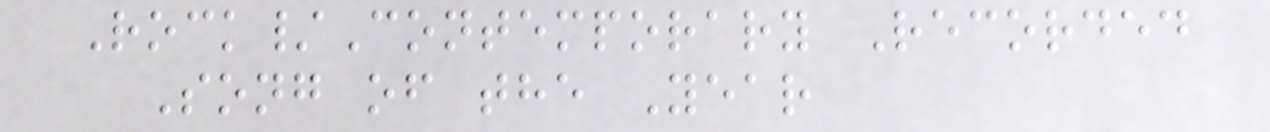Rock/Contemporary Recorded
Song of the Year
